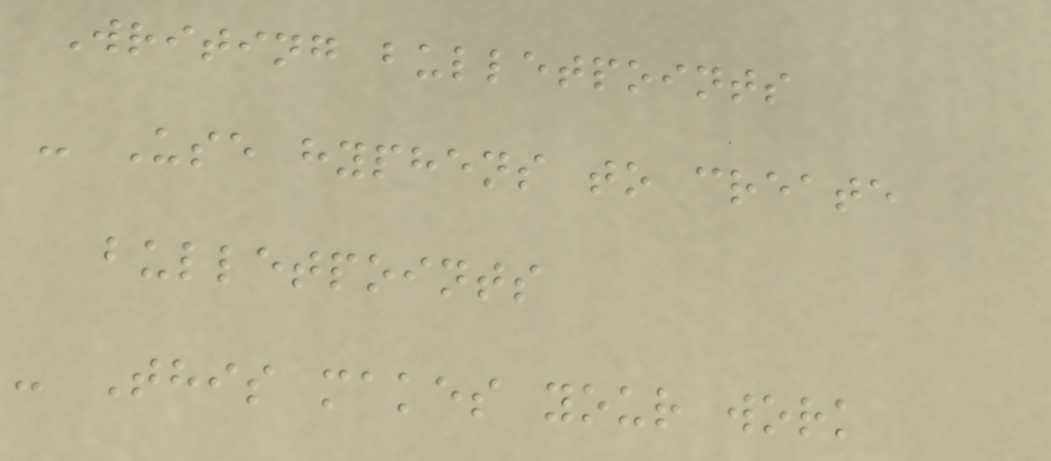Writing bulletpoints
- Use hyphens to create
bulletpoints
- This makes your work
